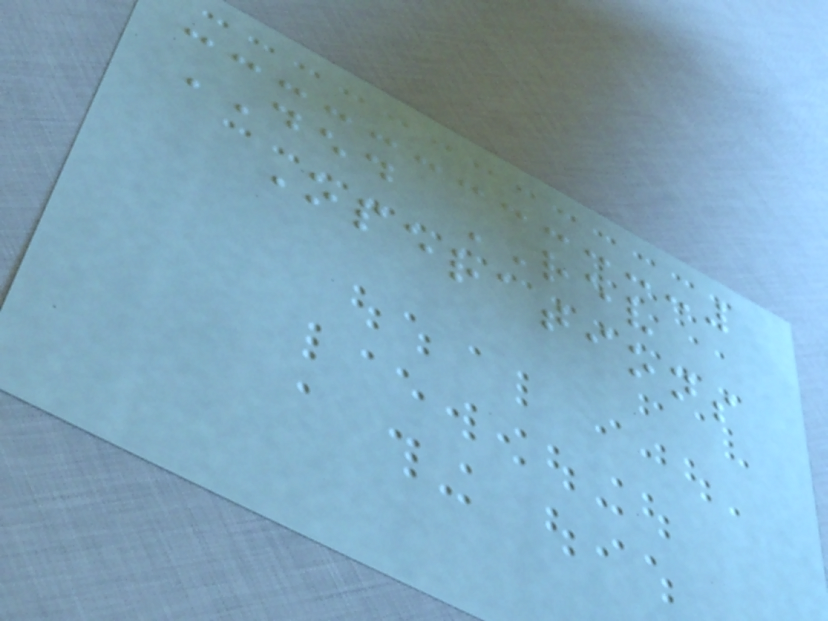DED REV
Operations
